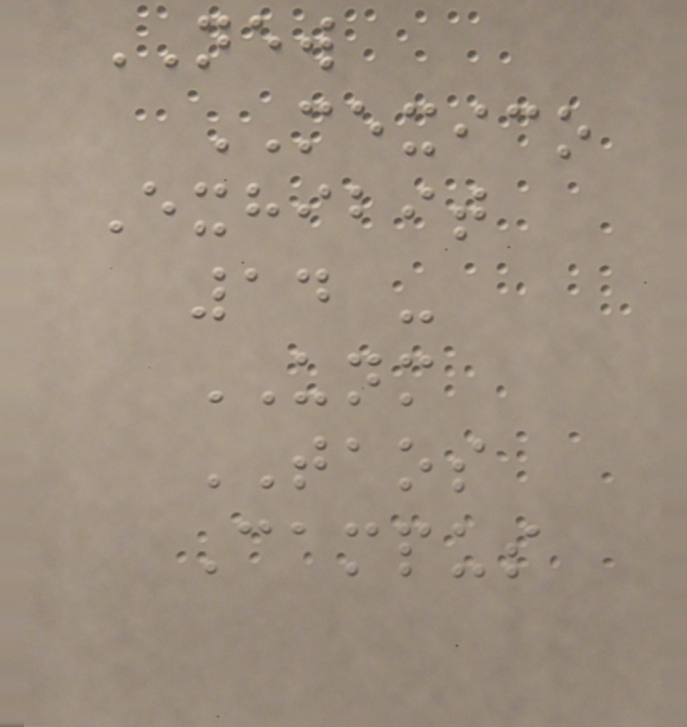NEW
MEXICO
Exhibit
14 -
UNM
TAOS
Campus
